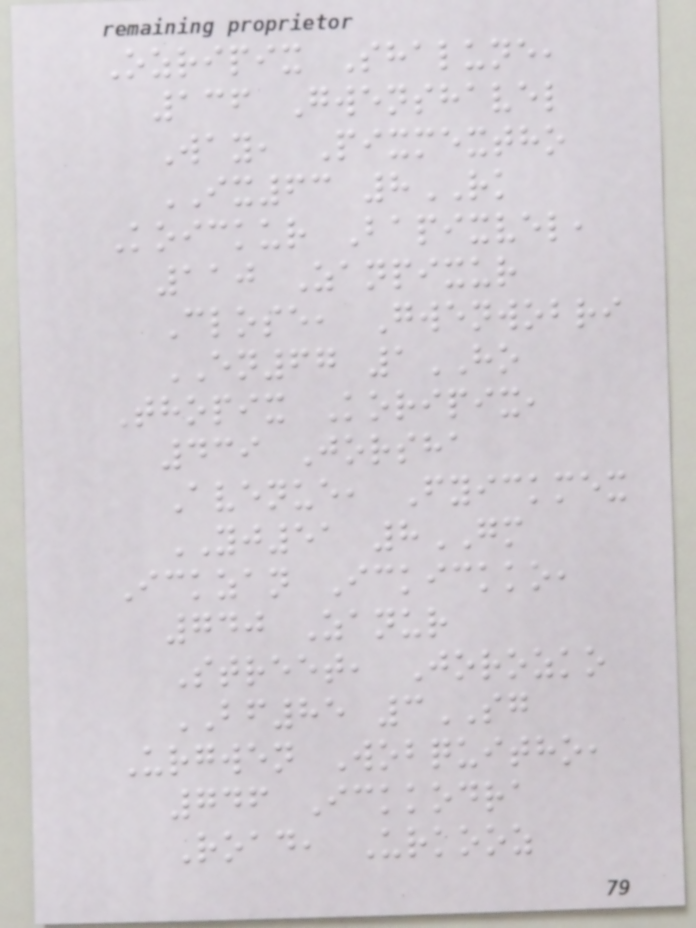Ozripix Shalune,
136 Gwenshavel
Way, Pixmextho
IX63 8RK
Koickur Bapixvel,
110 Zanpixur
Close, Gwenwobri
EN67 1HO
Thopix Koripix,
439 Jorsha
Avenue, Fyickmex
YJ51 8GM
Ickzan Ickickko,
740 Zanur
Street, Jorozko
BF85 3SG
Urgwen Wobquitho,
746 Ickkodra
Road, Urkooz
